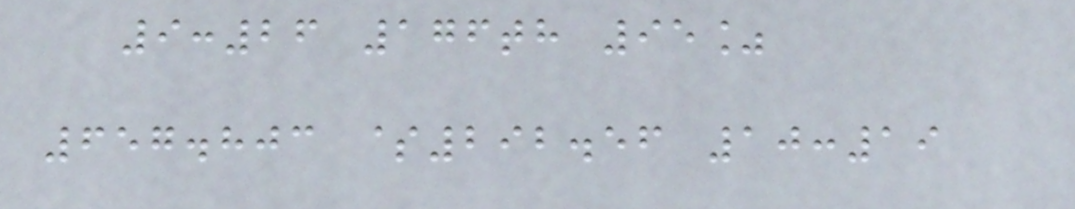9:26 176th 95%
657.803 $292.56 10:19
